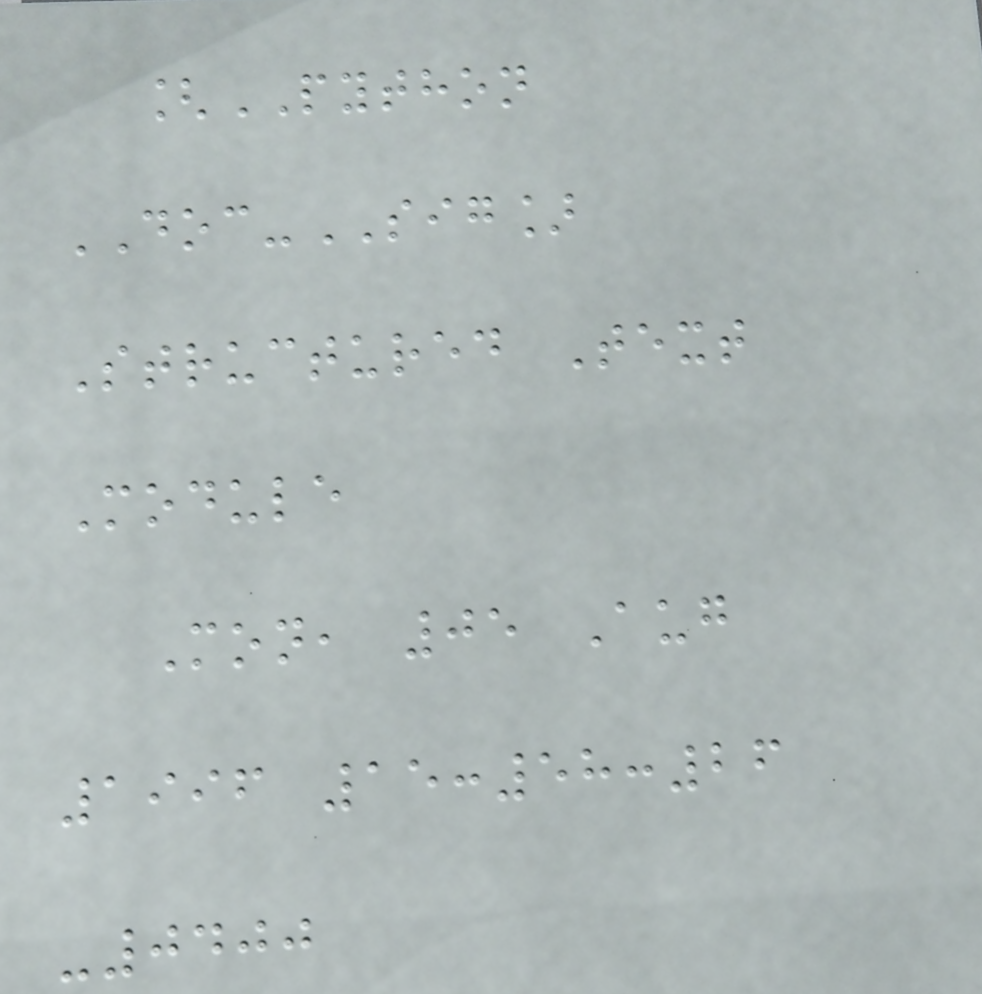[PYTHON
DOC-SIG]
Structured Text
Module
Mon, 05 Aug
1996 15:58:26
-0400
